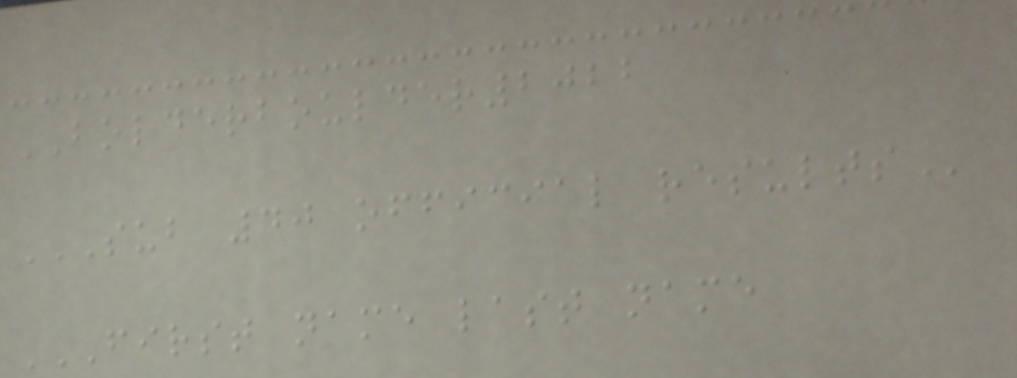BOLDERBOULDER2022
SUB 40 OFFICIAL RESULTS
FIRST NAME LAST NAME
